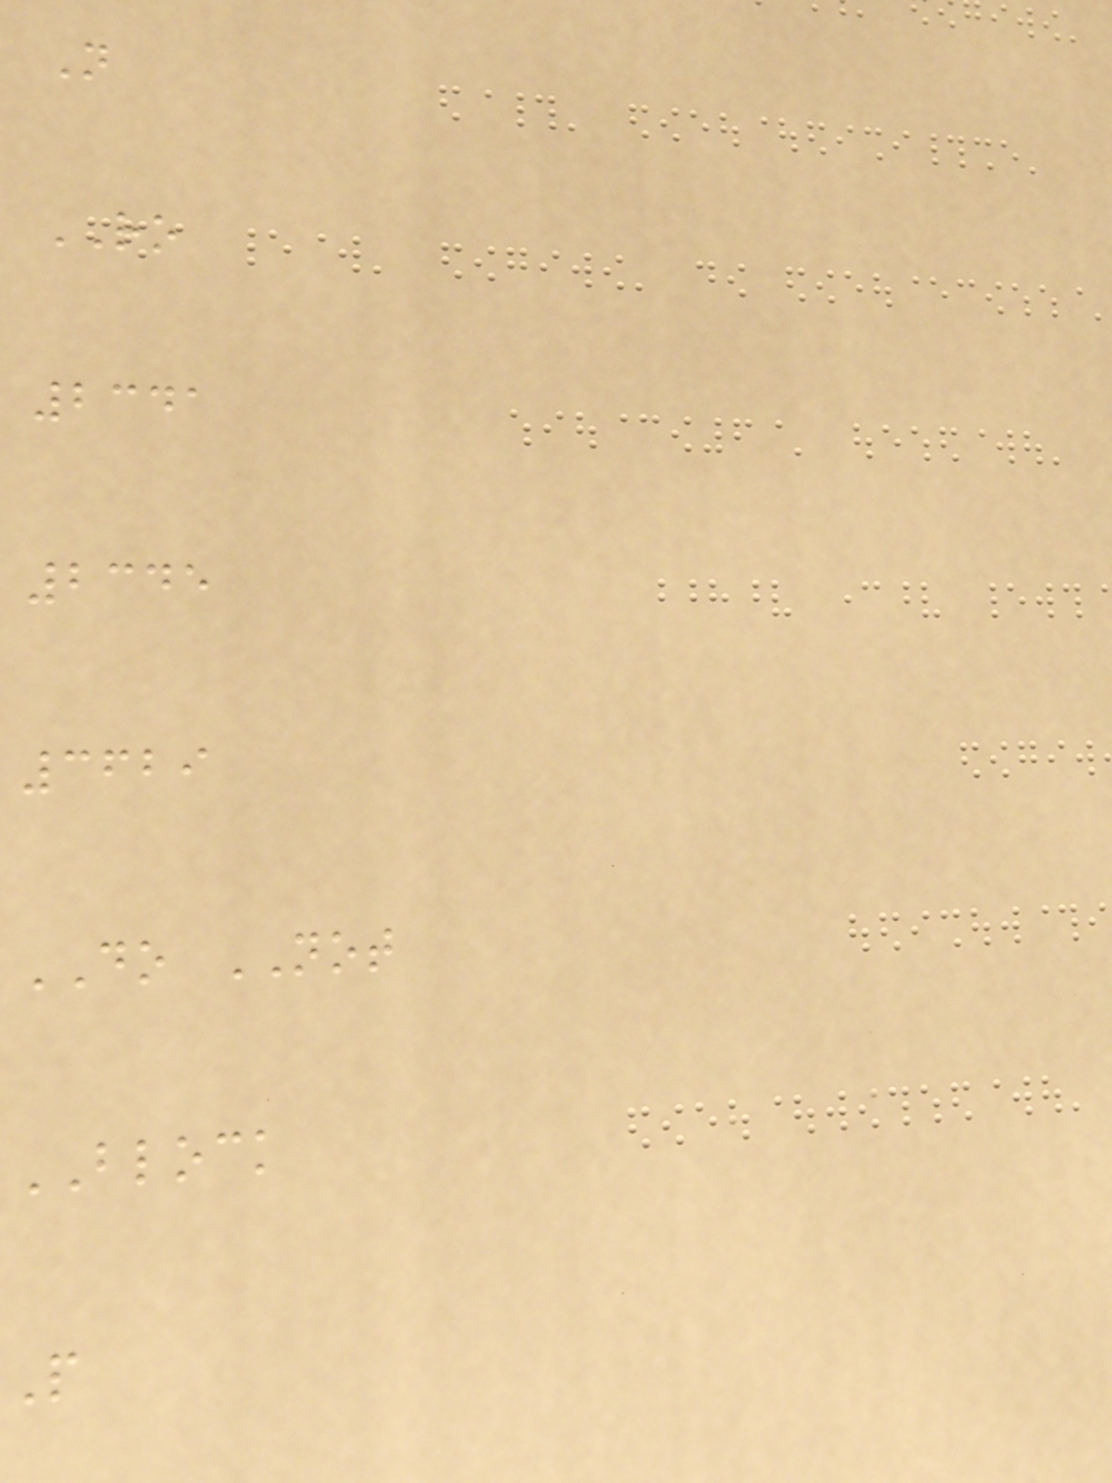N
RO
2341
2345
3629
DO NOT
BLOCK
P
